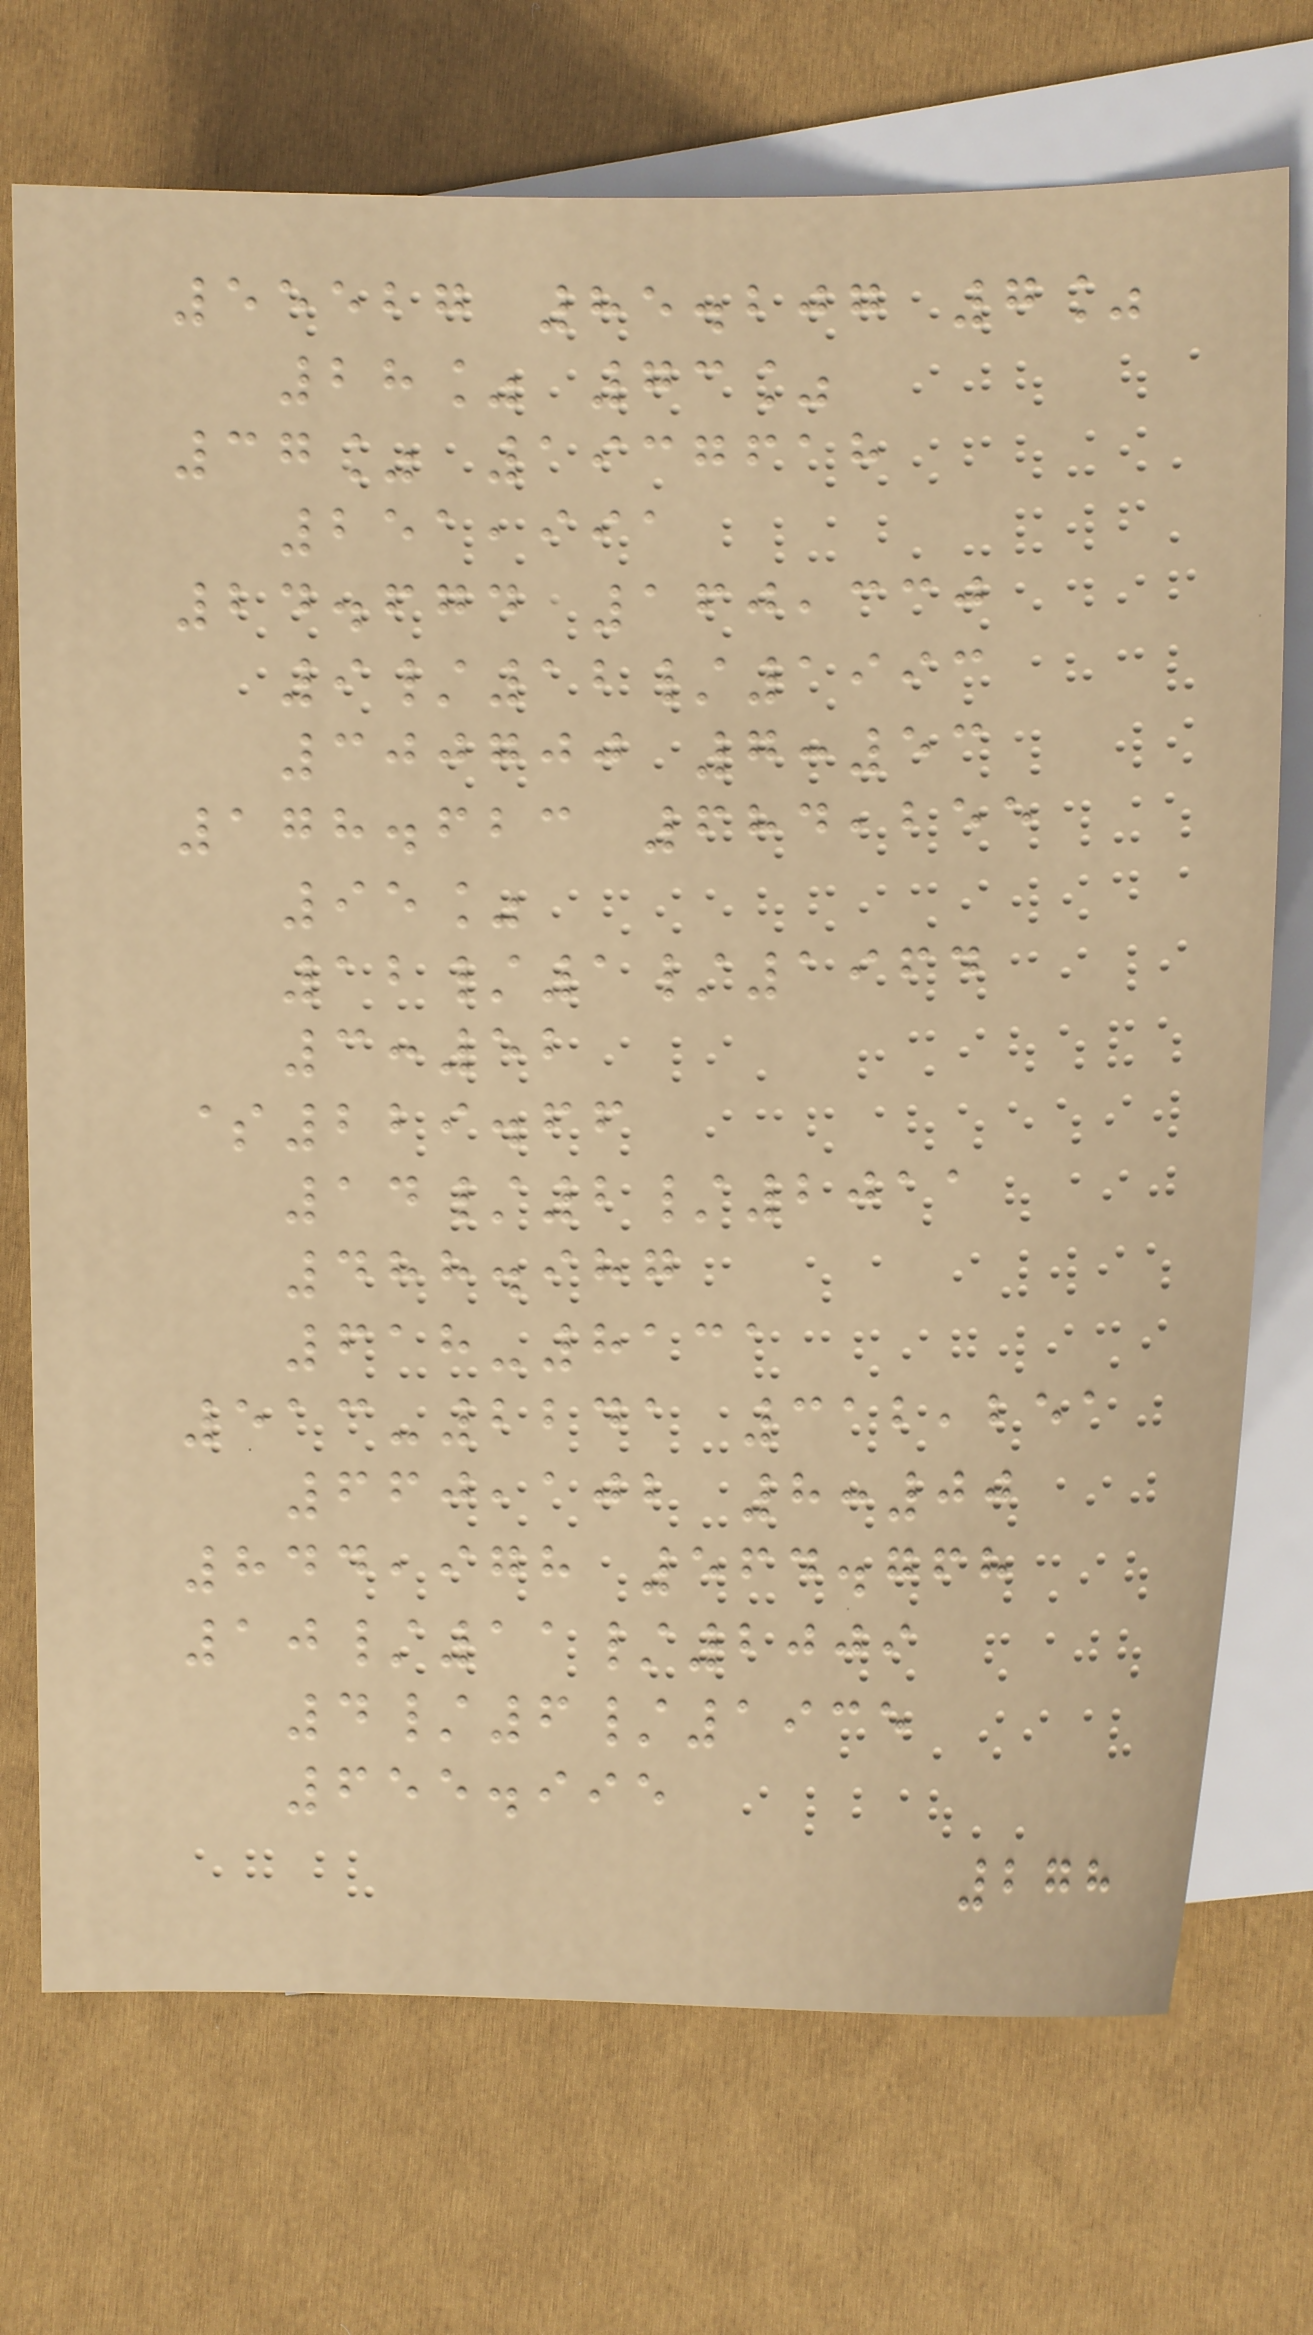55527 85.207 7%
28% 73%
37% 1937618
251,991
24.674 160,330
9/12/1993
300700 7:53
178.623 684,255
95%
12/1/1964
3:52
$229.66
14/2/2011
488.987
618-8131
513-2241 312,251
660,102 8:00
844,978 564.768
10/11/2009
4/6/1935
655.995
278
